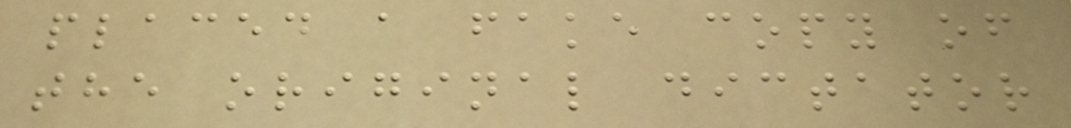placed a fake copy of
the original dictator
